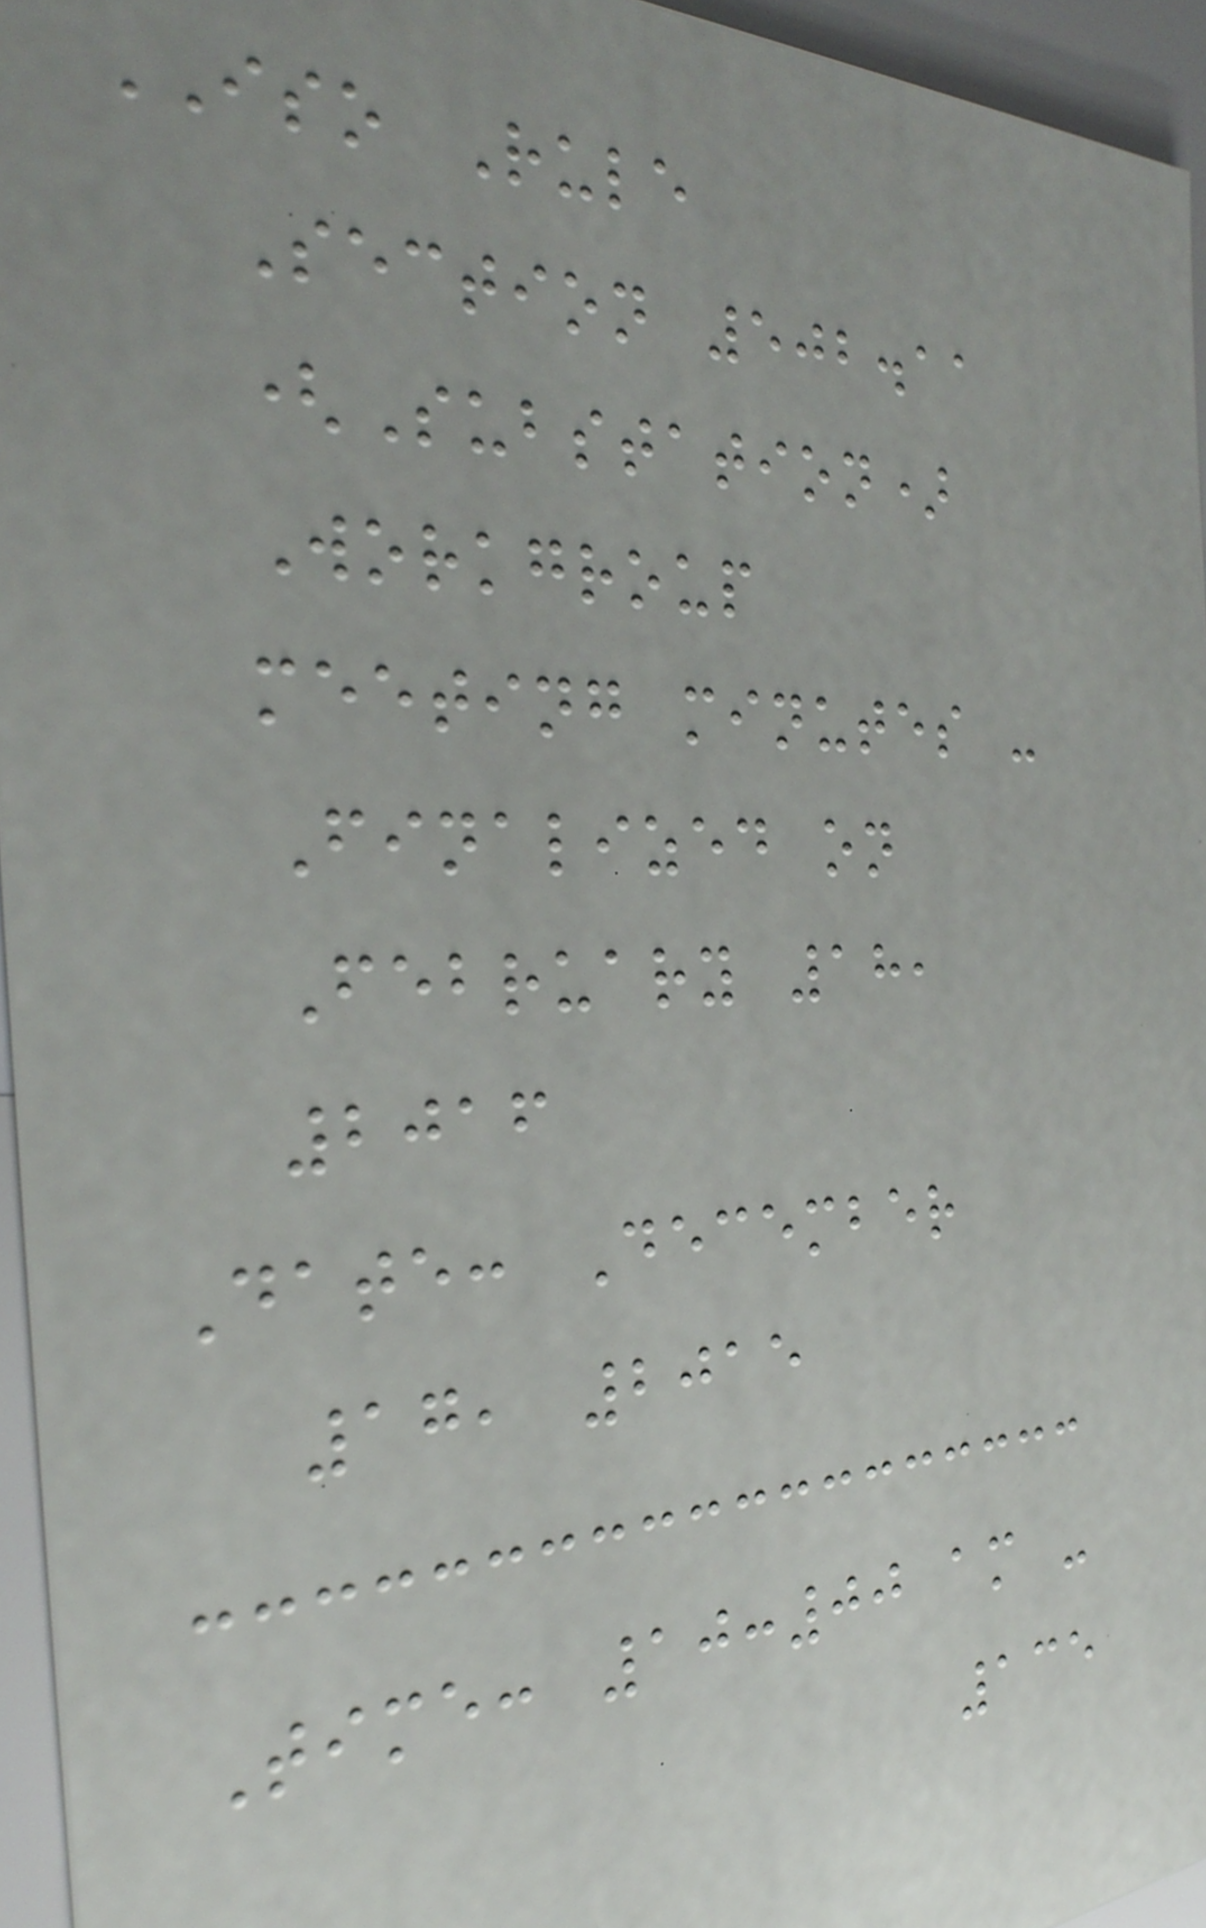ISO Rule
Section 502.11
(Substation)
Workgroup
meeting minutes -
Finalized on
February 18,
2016
Date: December
17, 2015
Time: 10:00 am -
135
